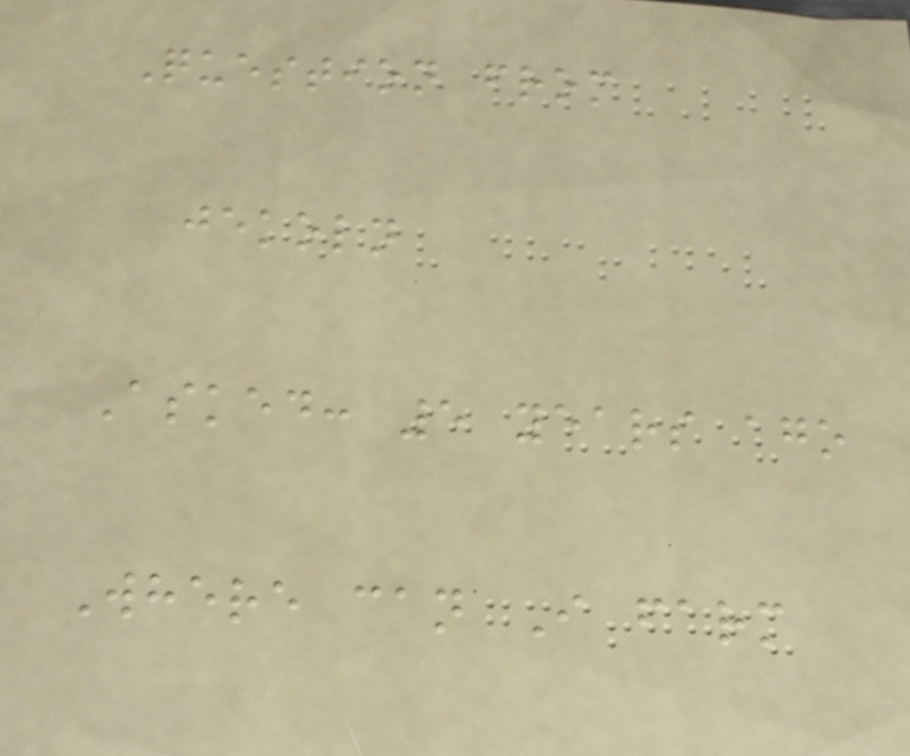Question from
jekoln
Asked: 5 years ago
Where can I farm
